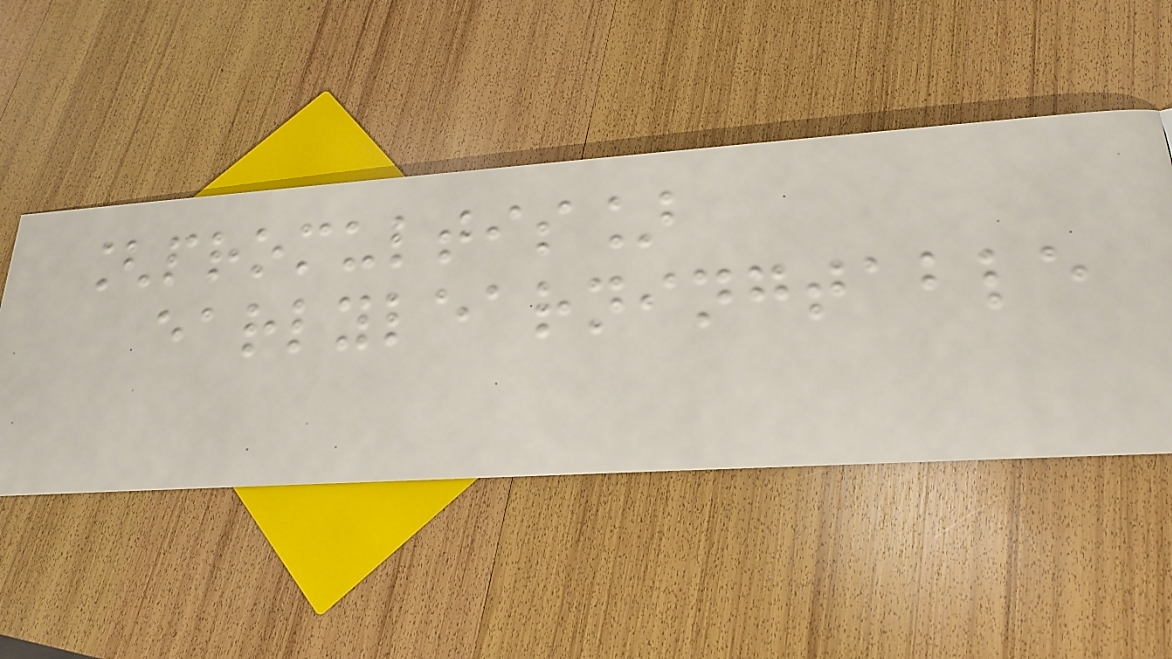[promultis]
earlylearningtable
